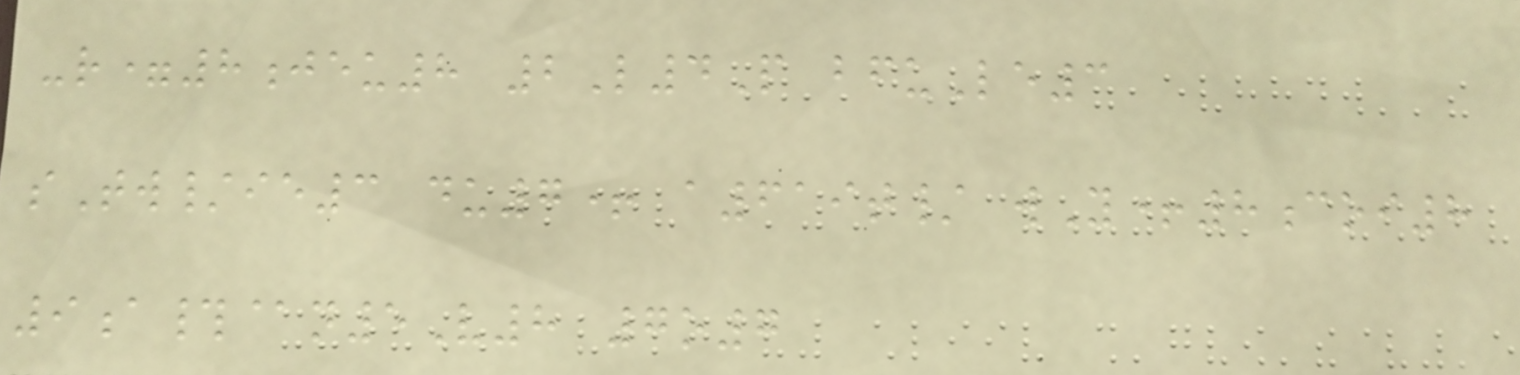-r=8jeu8 2L4P bfuLe3
sTw/ie3 du7+ a619t/ wY+8coi8
9a#@n5V8 7o7
